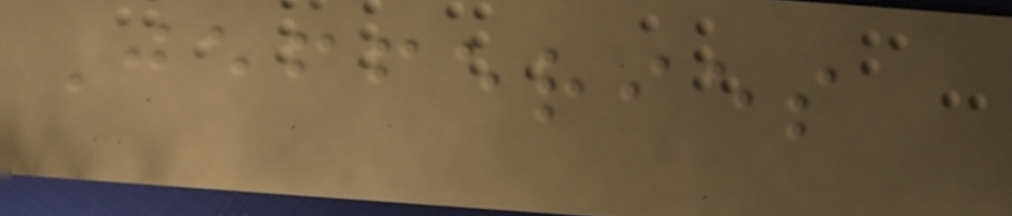Jefferies
